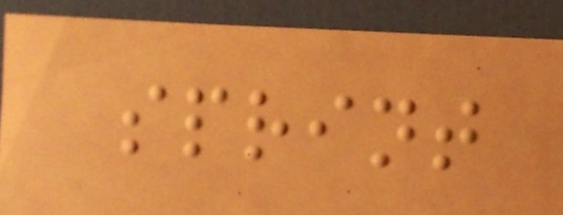sprint
